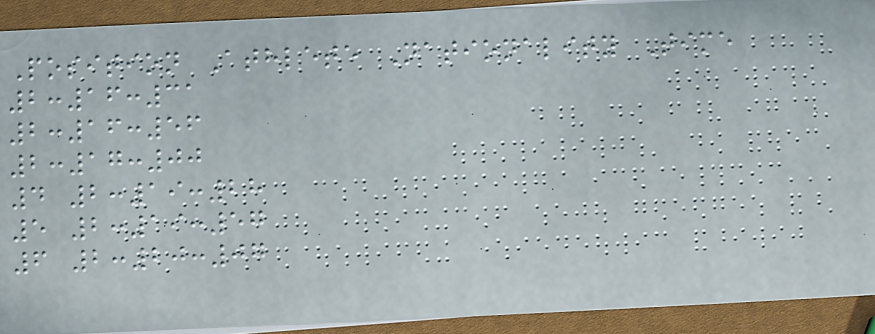Position Athlete Nationality Time
2:16:31
2:16:56
2:17:00
4 2:19:28
5 2:19:57
6 2:20:07
